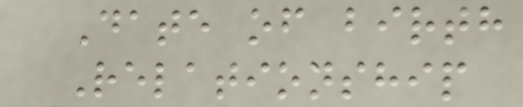Date of birth
Relationship
